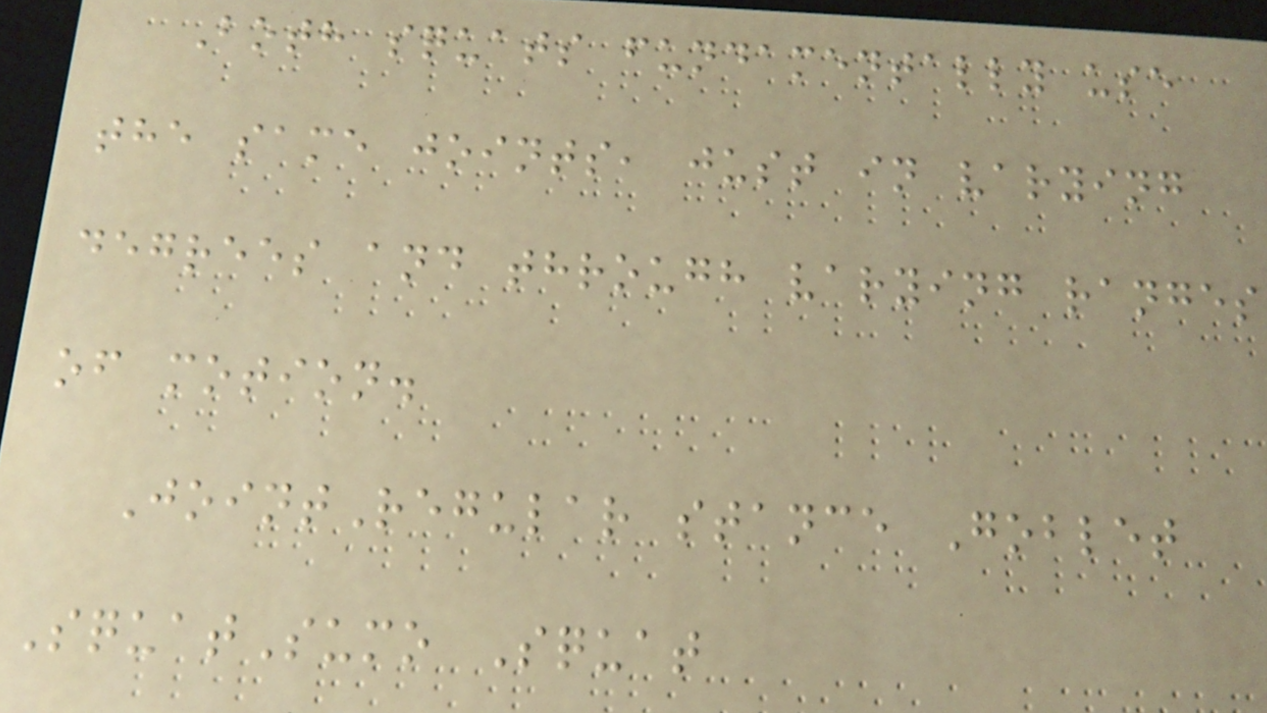Both squats fundamentally use
the same joints, just in varying
degrees and through varying ranges
of motion.
JointRegular stance Goblet
SquatSumo Squat
